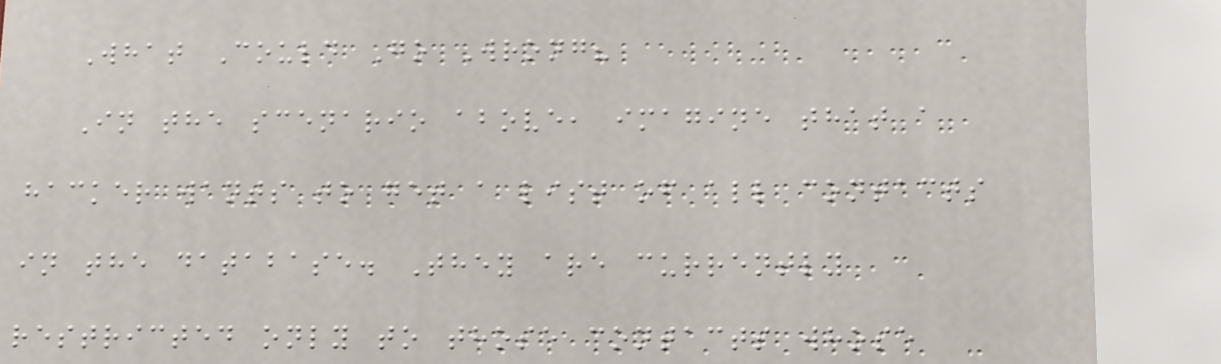What Could Go Wrong?
In the scenario above, imagine that a
hacker wants to get a list of all contacts
in the database. They are currently
restricted only to those contacts whose
